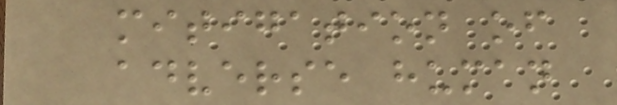mitigation of
adverse human
